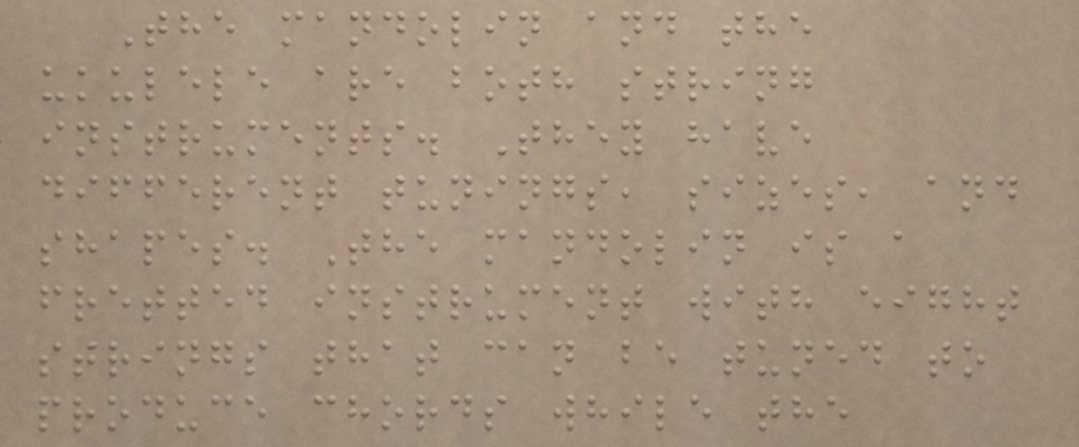The mandolin and the
ukulele are both string
instruments. They have
different tunings, sizes, and
shapes. The mandolin is a
fretted instrument with eight
strings that can be tuned to
produce chords while the
